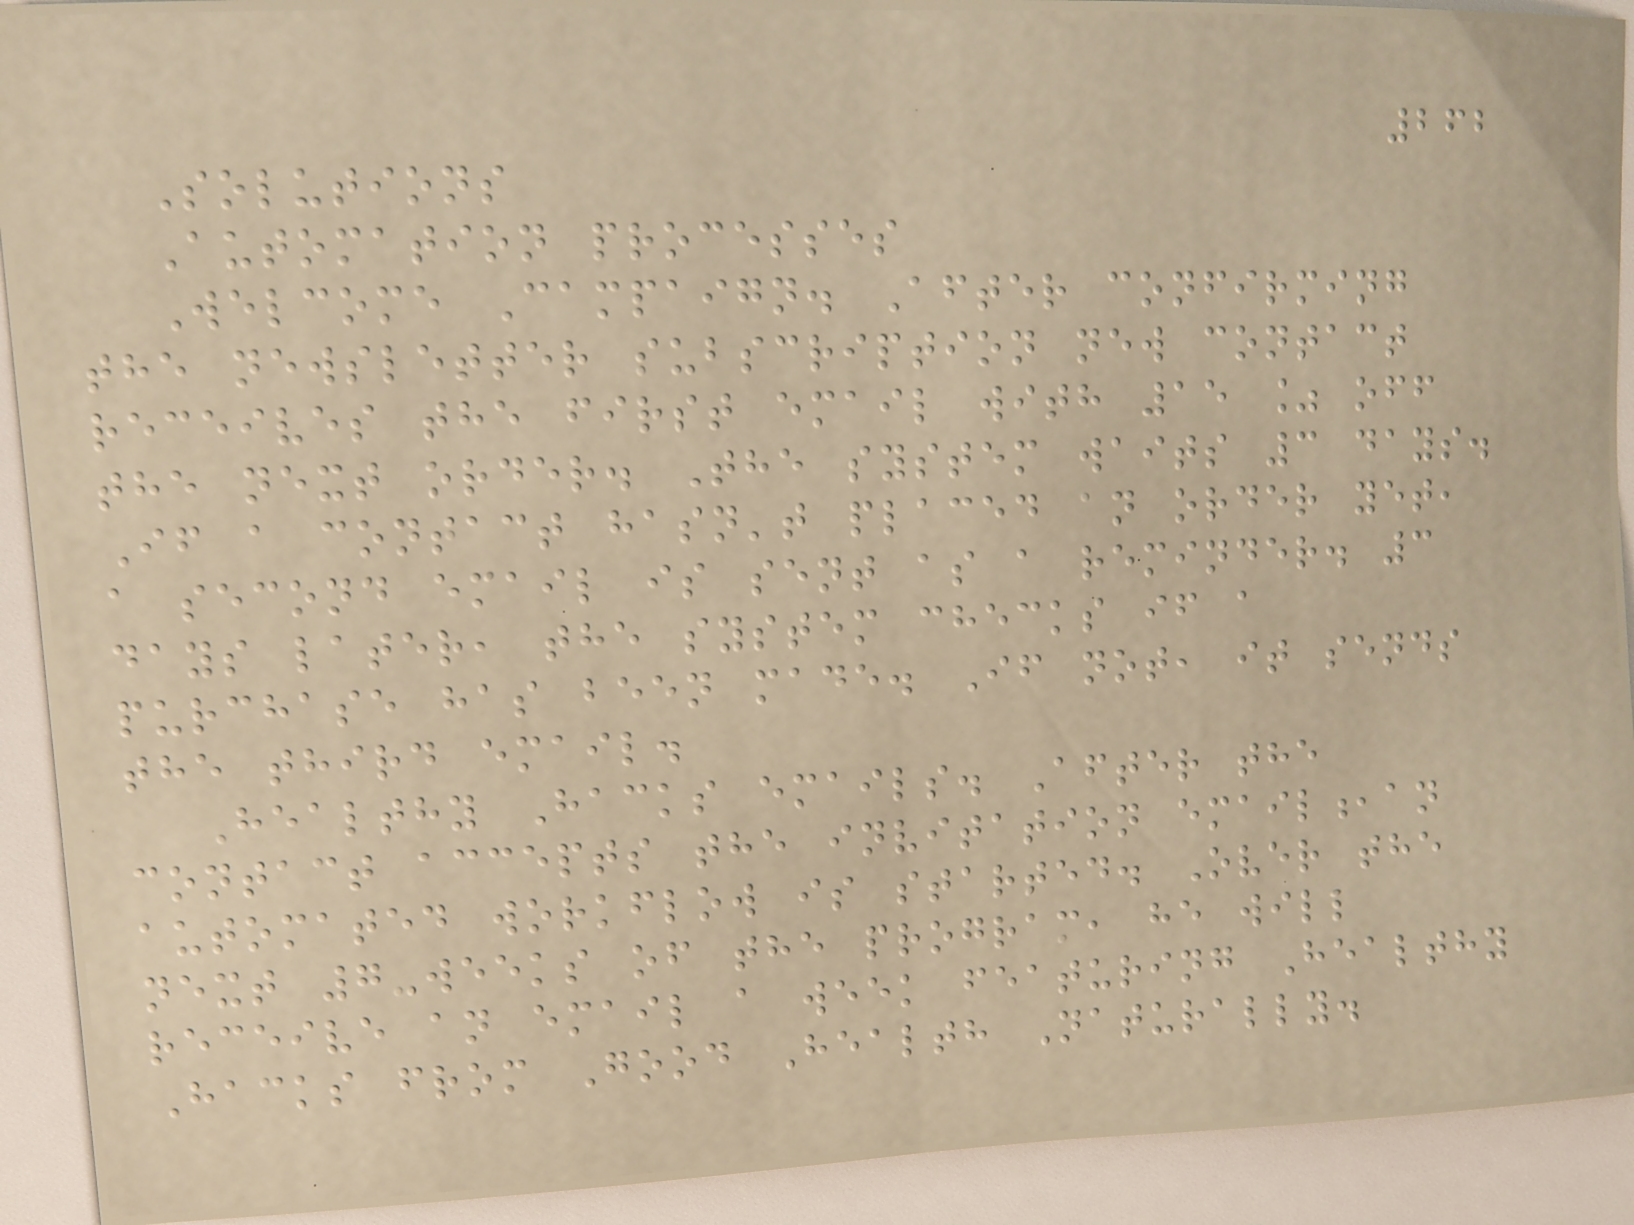262
Solutions
Automation processes
Welcome Campaign. After confirming
the newsletter subscription new contact
receives the first email with 15 % off
the next order. The system waits 3 days.
If a contact hasn't placed an order yet,
a second email is sent as a reminder. 3
days later, the system checks if a
purchase has been made. If not, it sends
the third email.
Healthy Hacks emails. After the
contact accepts the invitation email,an
automated workflow is started. Over the
next 7-weeks of the program, he will
receive an email a week featuring Healthy
Hacks from Good Health Naturally.
